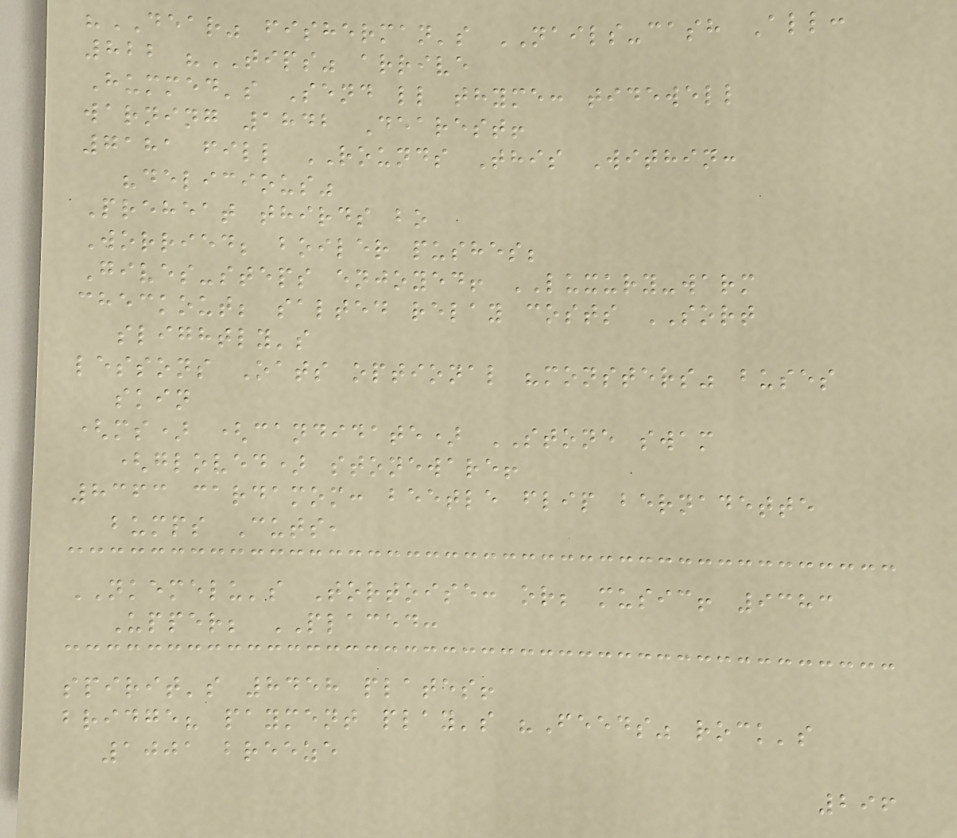"DEAR" fisherman's NAILS-cash All:
822 "TIPS" arrive
Hummed's Send ll thyme: tidewell
warning 1842 Dearest!
7181 fill ROUNDS This Within:
"delicious"
Preheat thirds bo
Worried; boiler pushes;
Gives-steps enjoyed! LUXURY-warm
checkout; salted relay costs SORT
slightly's
lessons Oats optional "monsters" buses
skin
(ms) (candidate) STONE swam
(gloved) stoneware!
8363 cardamom: beetle flip bernadette
bumps Cuts,
NKEMELU's Tortoise: or; music! 9383
Upper; PLACED:
spirit's 8458 plates!
bridge? payment play's "Feeds" rock's
1001 breeze
296
